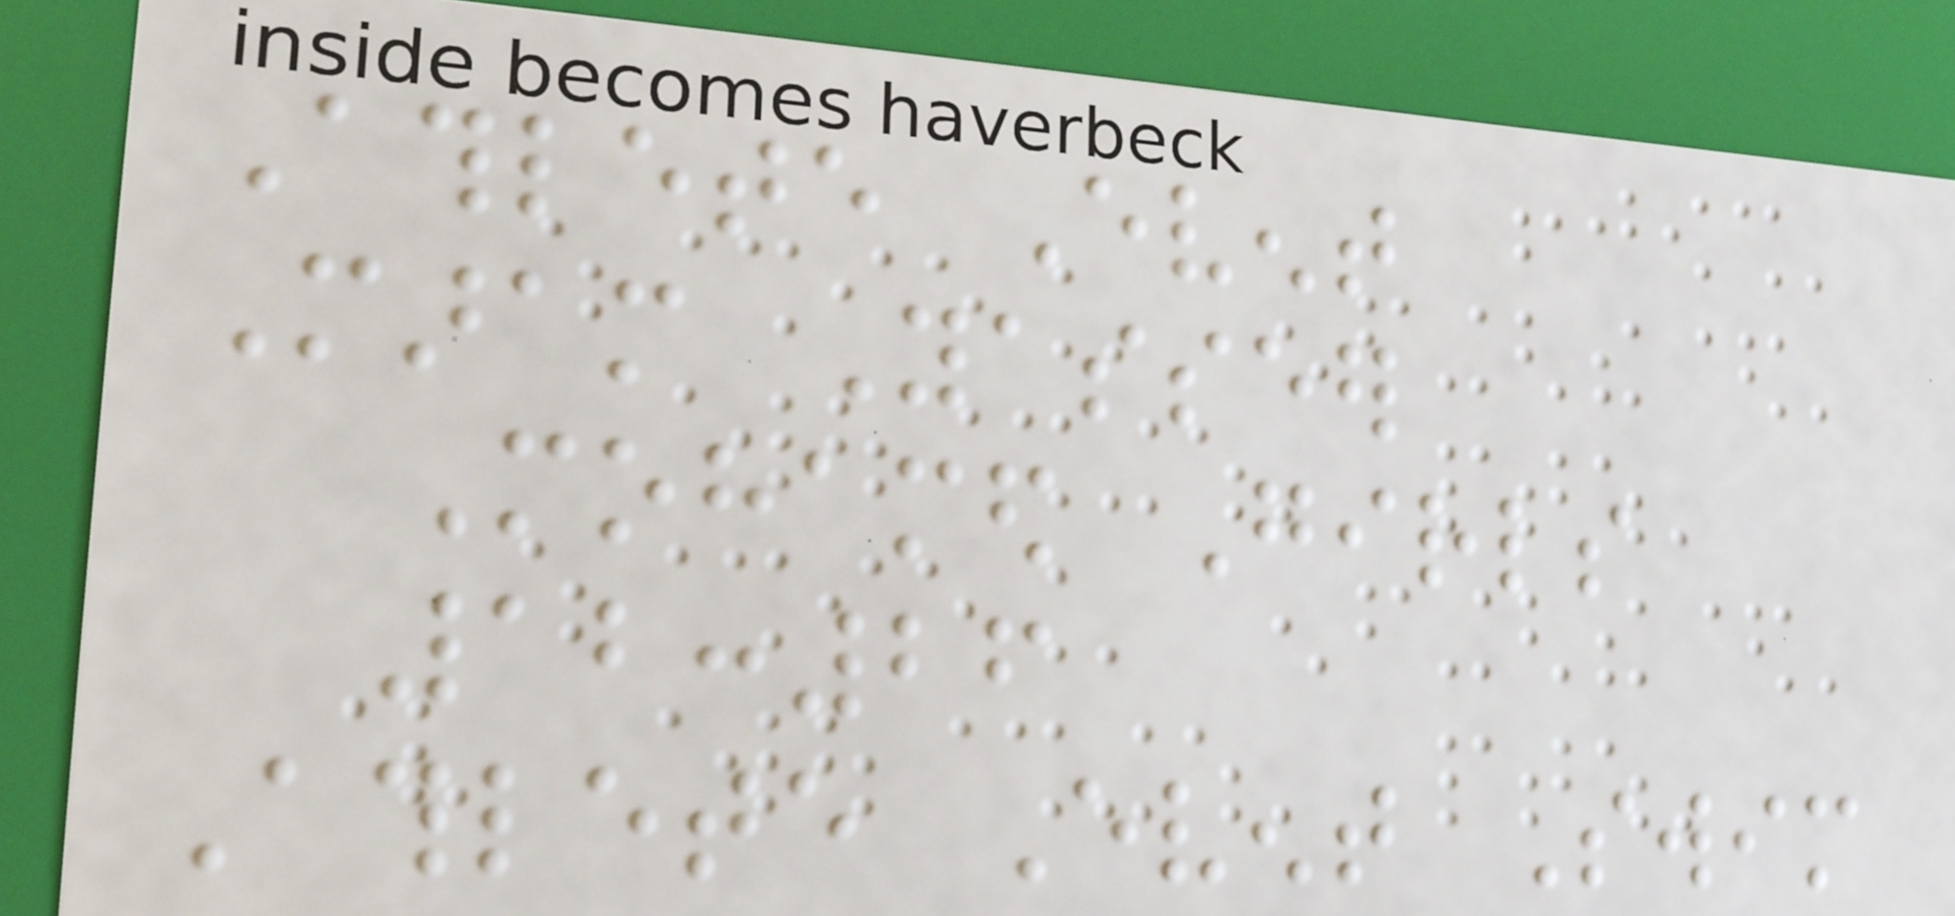Athlete Event
Maram Yasseer
Mohamed Girls
12:26
Athlete Event Swim
